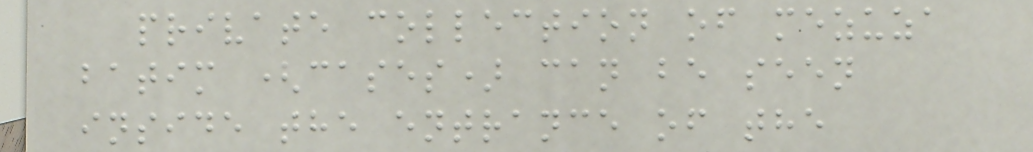private collection of mezuza
batim (cases) can be seen
inside the entrance of the
